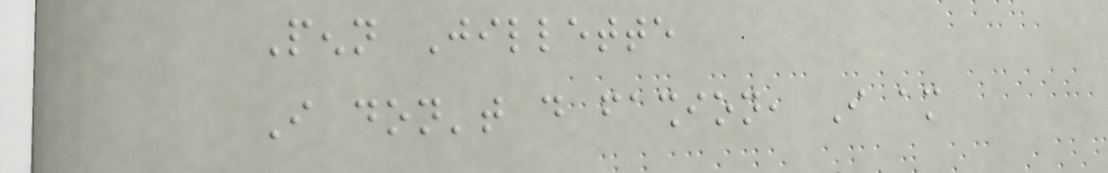Penn Jillette
I don't do fashion, I am
